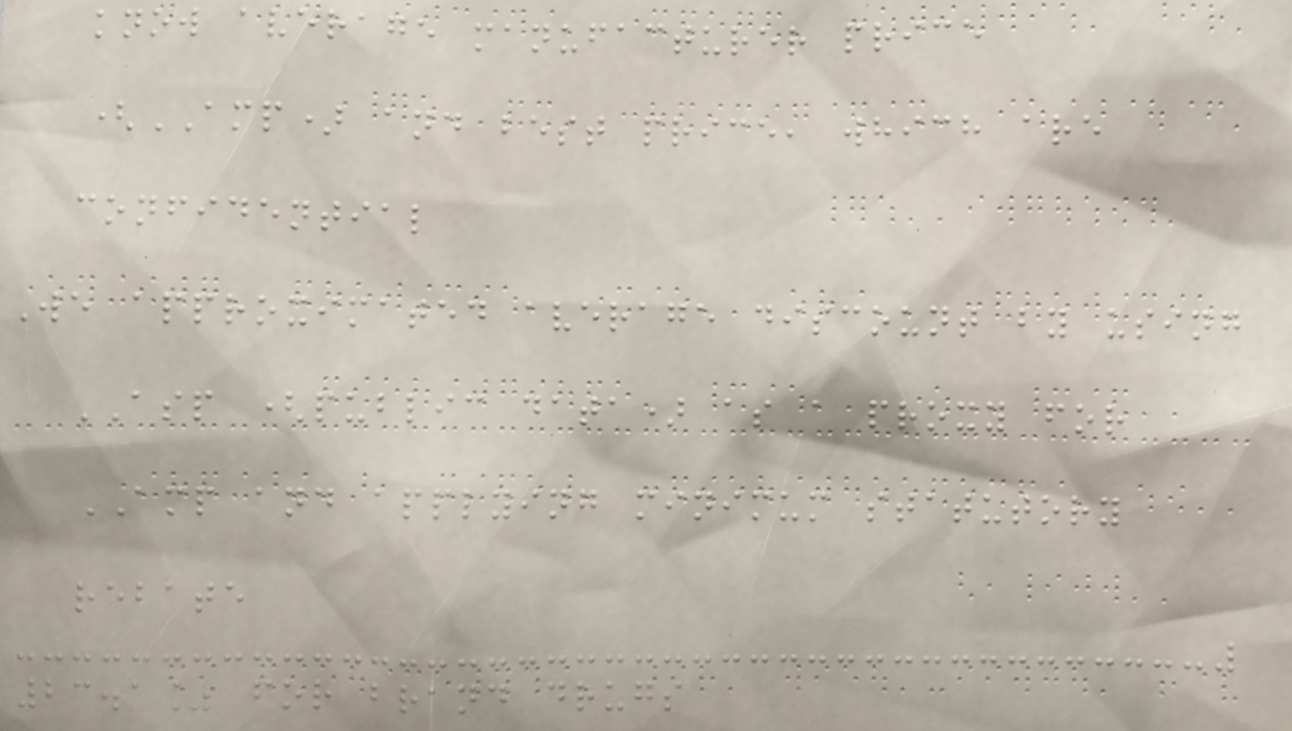know average manufacturer price
(AMP) and best price, which are
confidential
We approximated average discount by using
ASP (public data) as a proxy for
AMP and applying minimum statutory
rebate
23.1% for brand drugs
